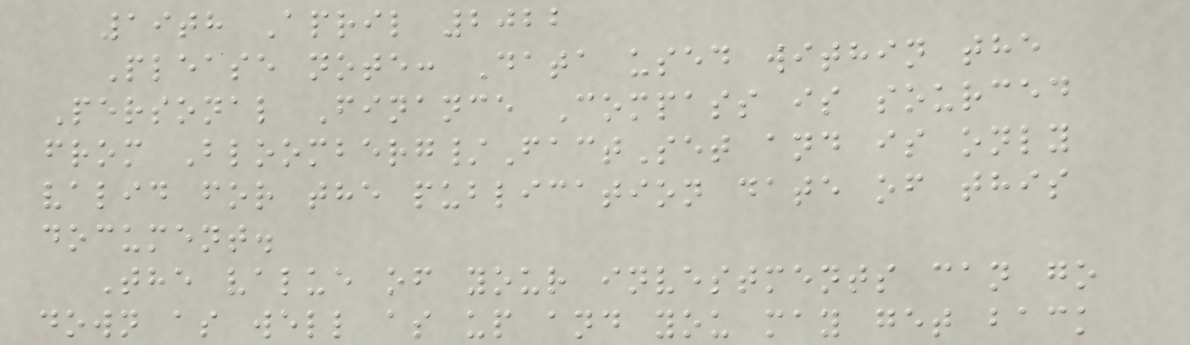19th April 2022
Please note: Data used within the
Personal Finance Compass is sourced
from Bloomberg/FactSet and is only
valid for the publication date of this
document.
The value of your investments can go
down as well as up and you may get back
